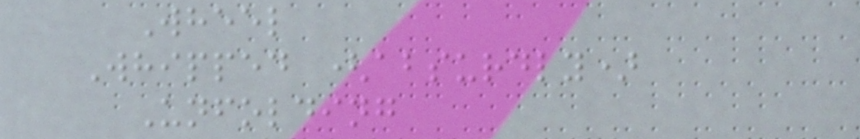Wheel
Whipped (absurdly)
Unfolding
